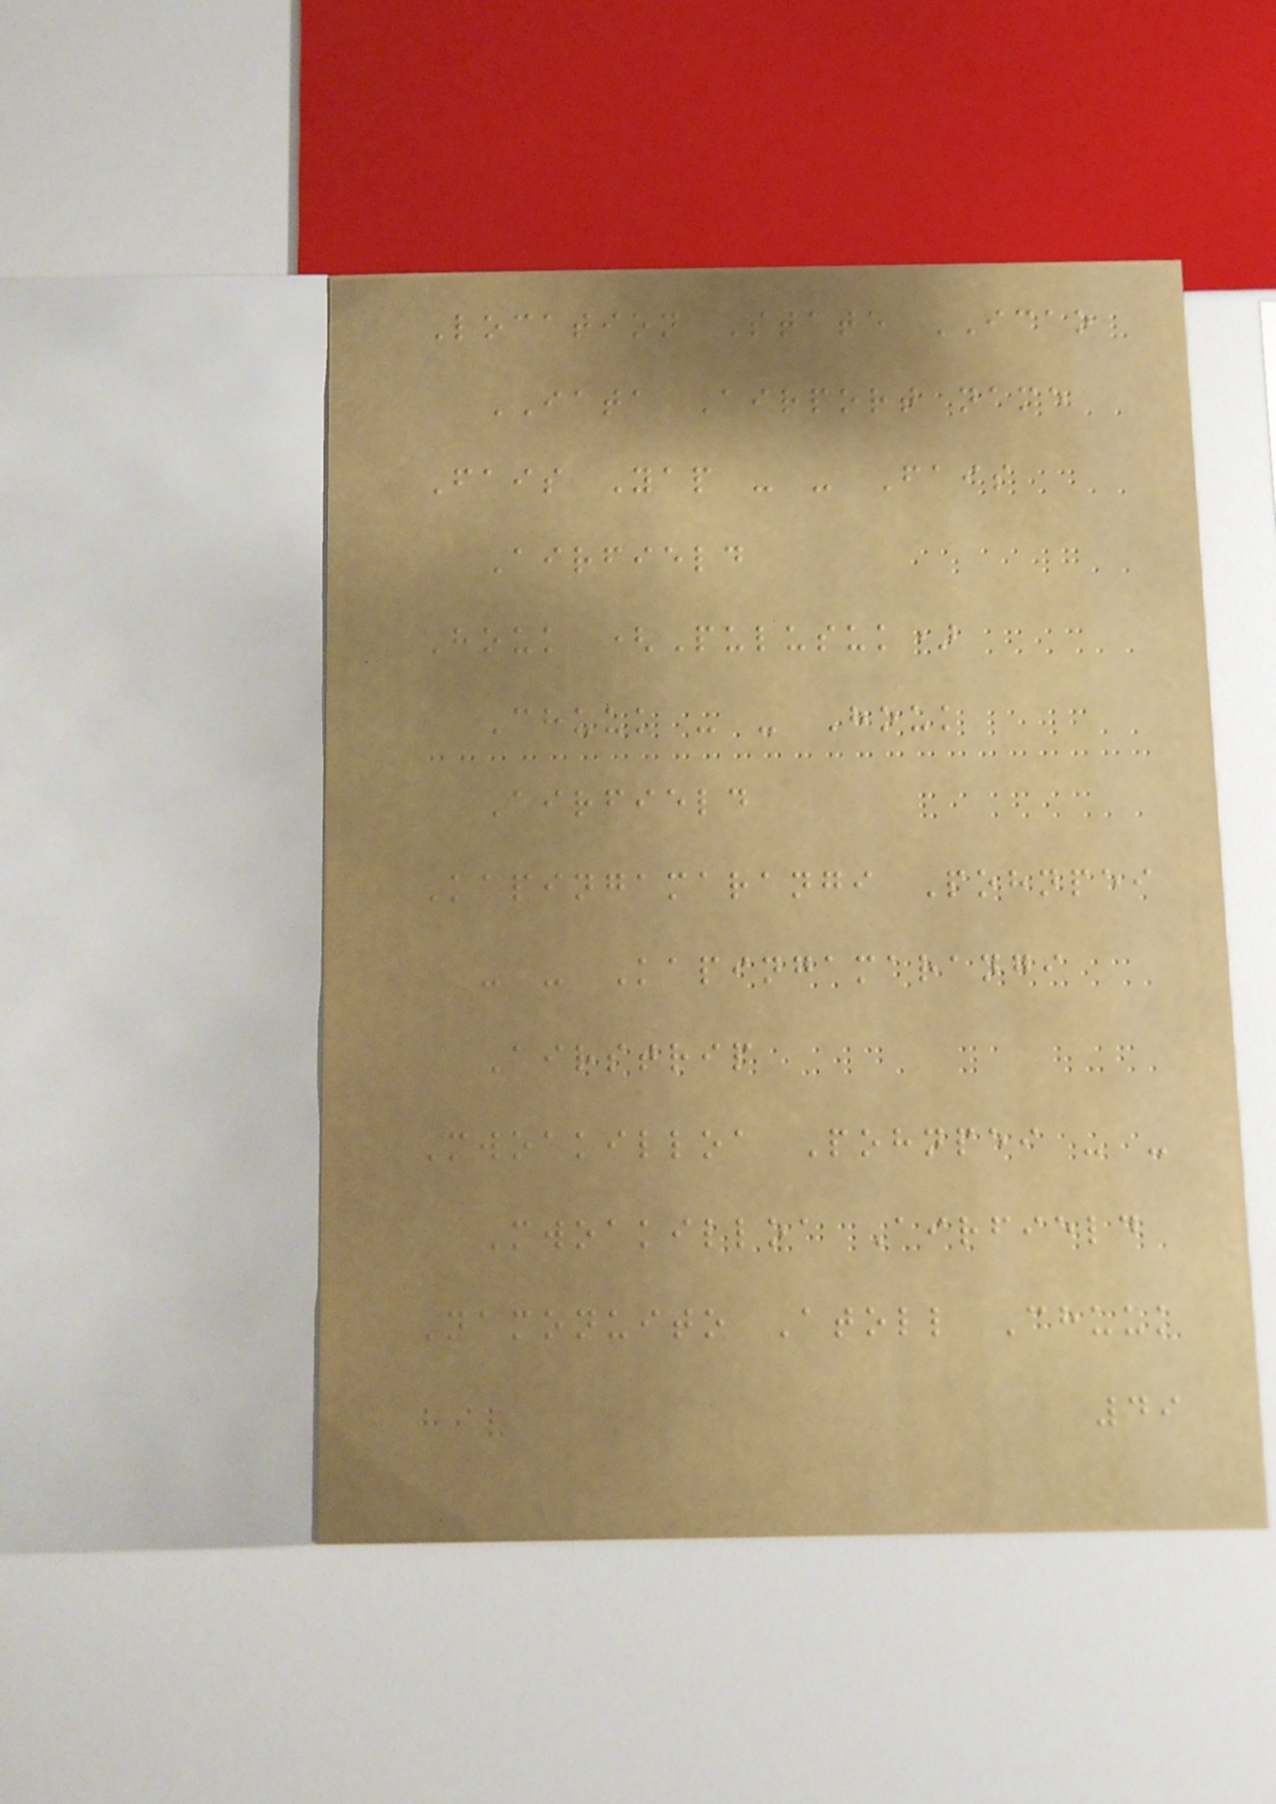Location State ICAO
IATA Airport name
Fais Yap - - Fais
Airfield
Houk (Pulusuk)
Chuuk - - Houk
Airfield
Kapingamarangi Pohnpei
- - Kapingamarangi
Airstrip
Mwoakilloa Pohnpei - -
Mwoakilloa Airfield
Namonuito Atoll Chuuk
49
